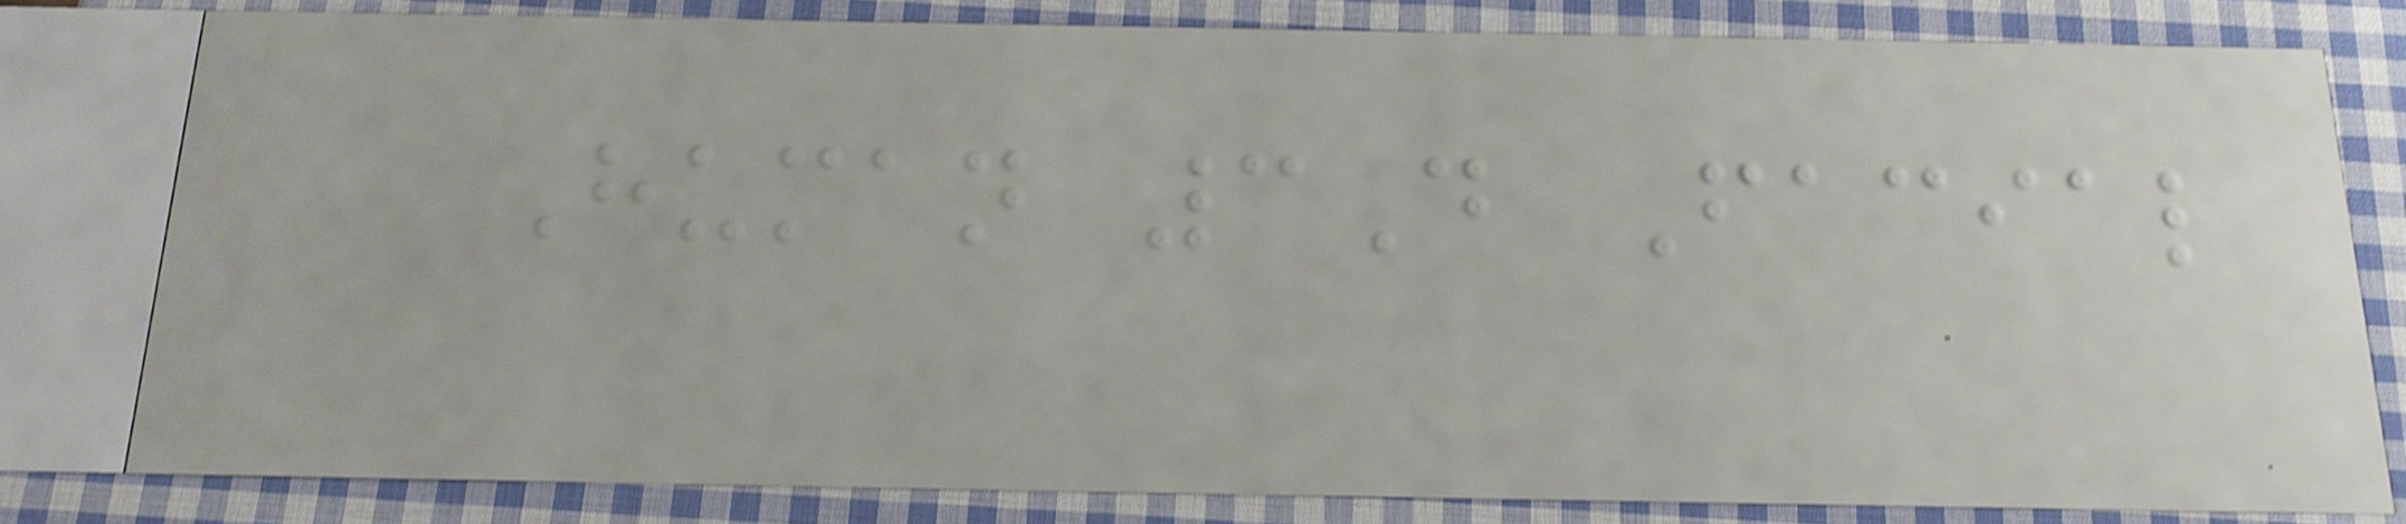Human 3D Facial
